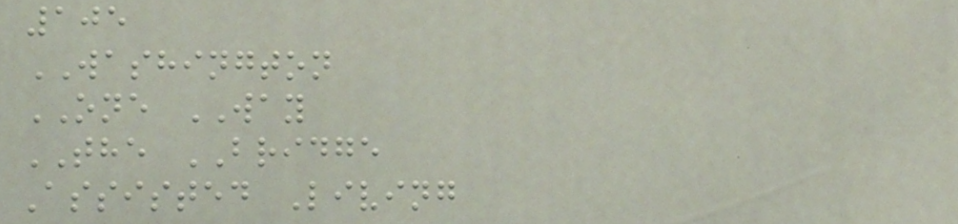105
WASHINGTON
ONE WAY
THE BRIDGE
Assisted Living
